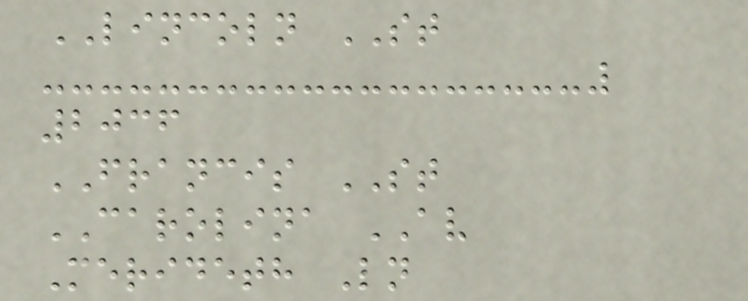LINCOLN ST
2036
FRANCIS ST
CAROLINA AV
Merideth Ln
